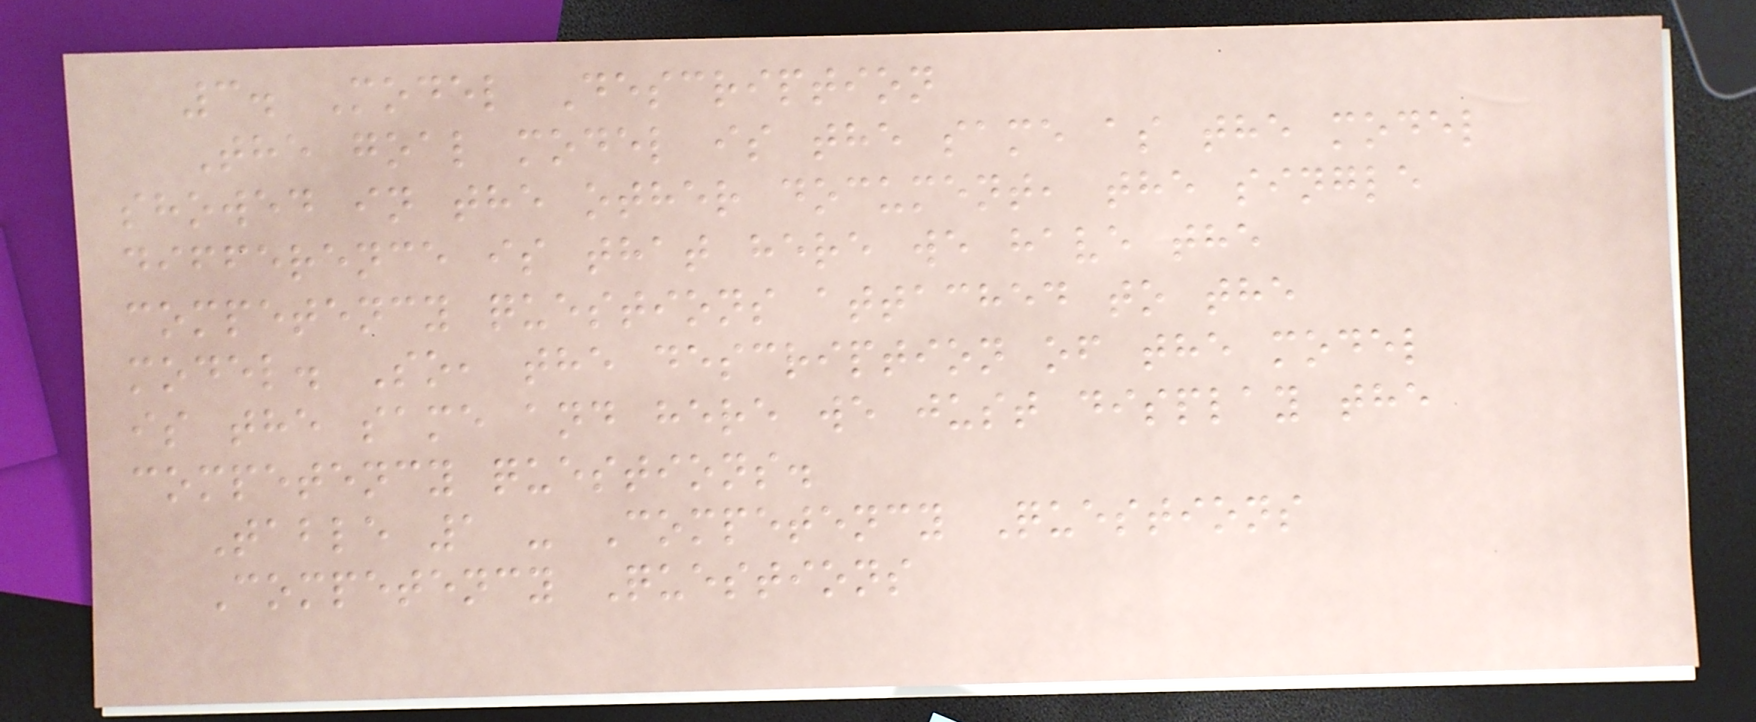3. Model Description
The goal model is the same as the model
showed in the other document, the single
difference is that here we have the
competency questions attached to the
model. So, the description of the model
is the same and here we just display the
competency questions.
Table 1 - Competency Questions
Competency Questions
